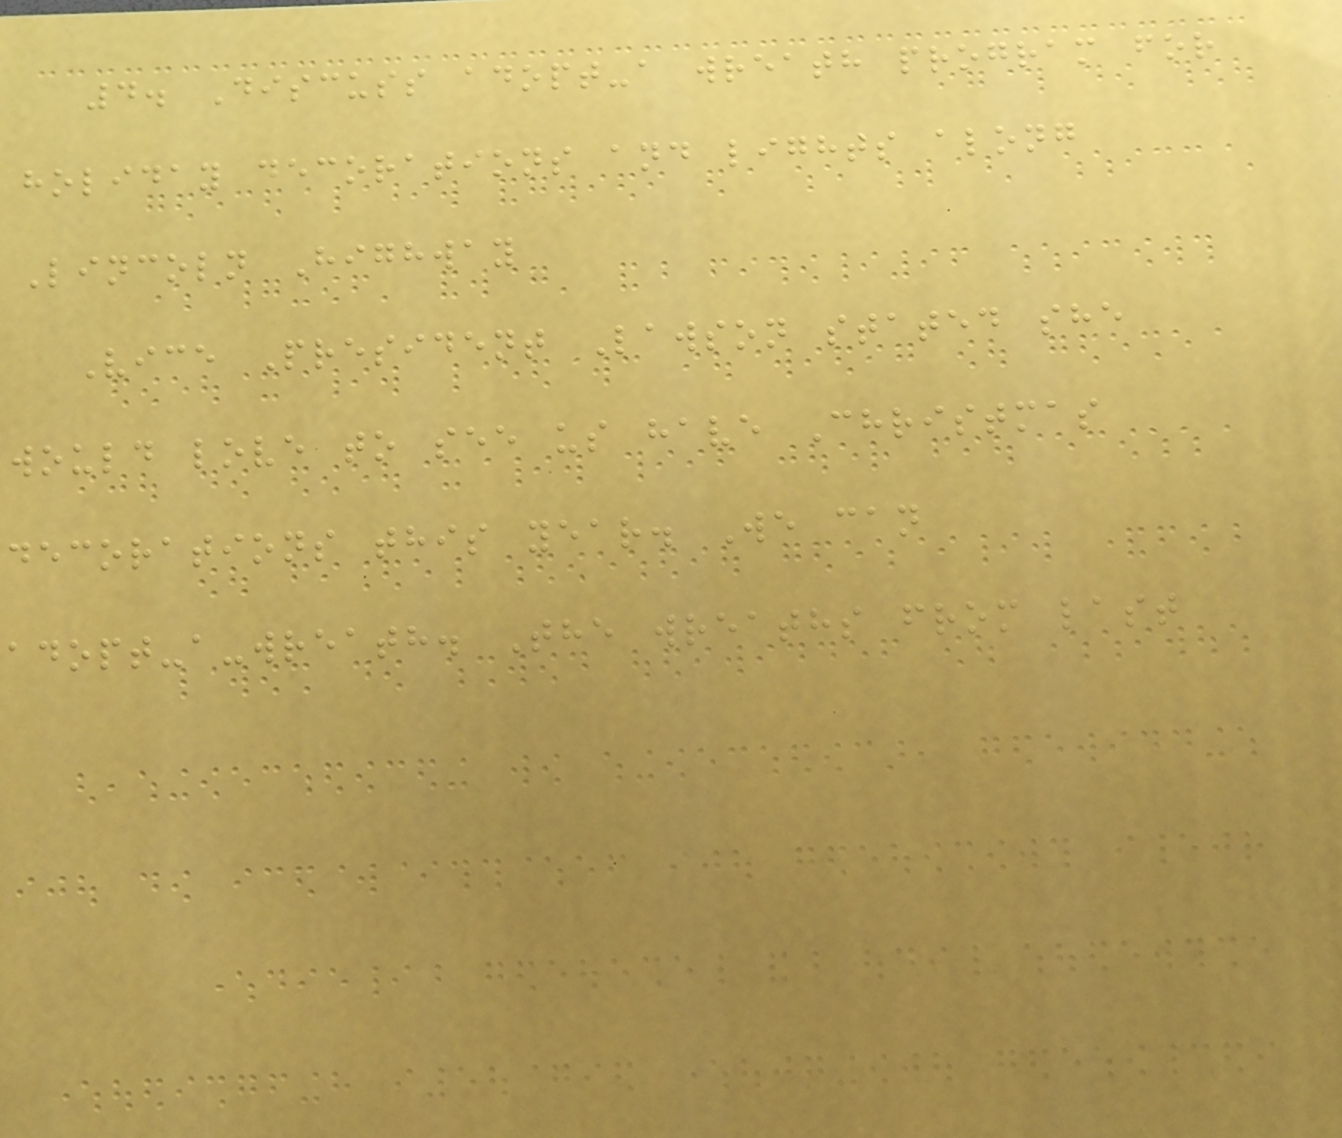4. Discuss adopt-a wreath program for
holiday decorations and lights along
Lincoln Highway
Vice President Lawson stated she
would love to see us have Christmas
decorations this year. We can
adopt-a-wreath. The wreaths from last
